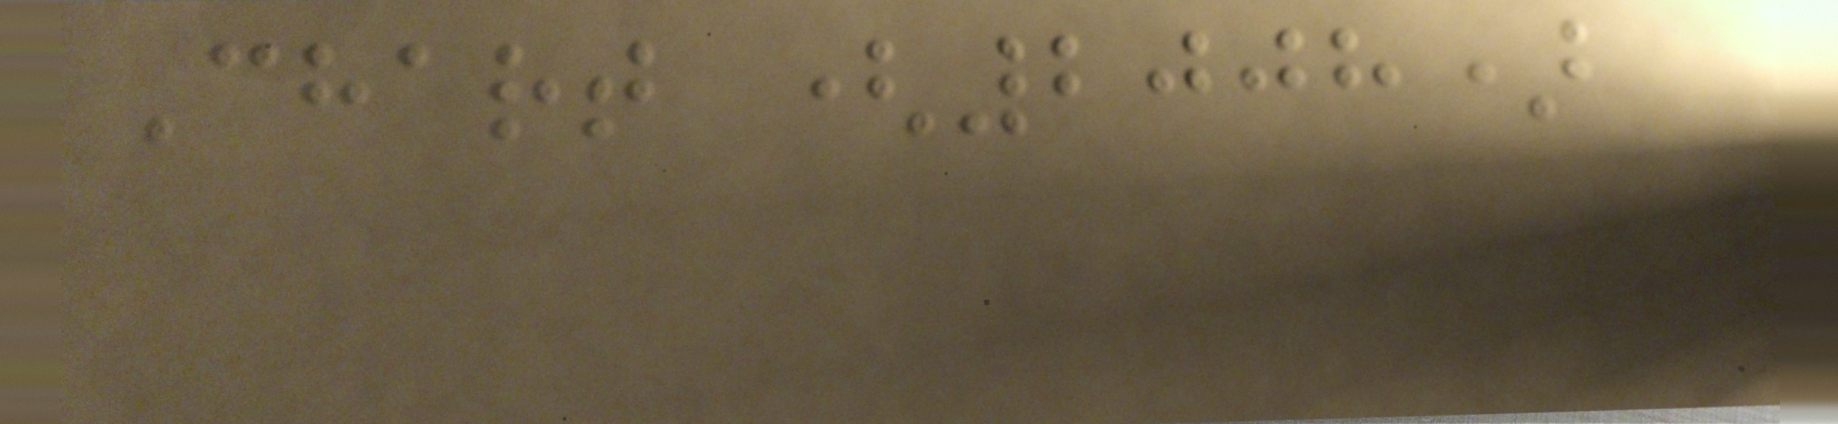Chart (2008)
